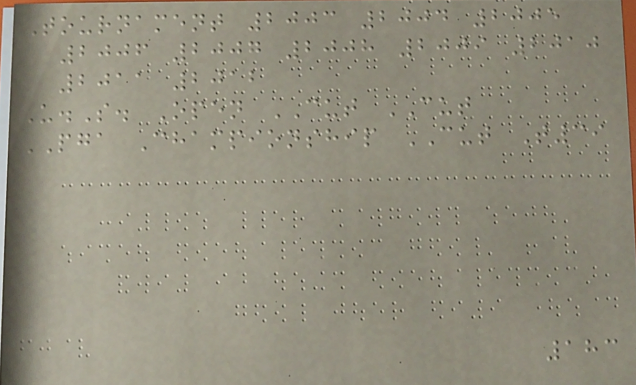Tournament 2003 2004 2005
2006 2007 2008 2009 2010
2011 2012
U.S. Open CUT CUT
PGA Championship CUT T39
183
